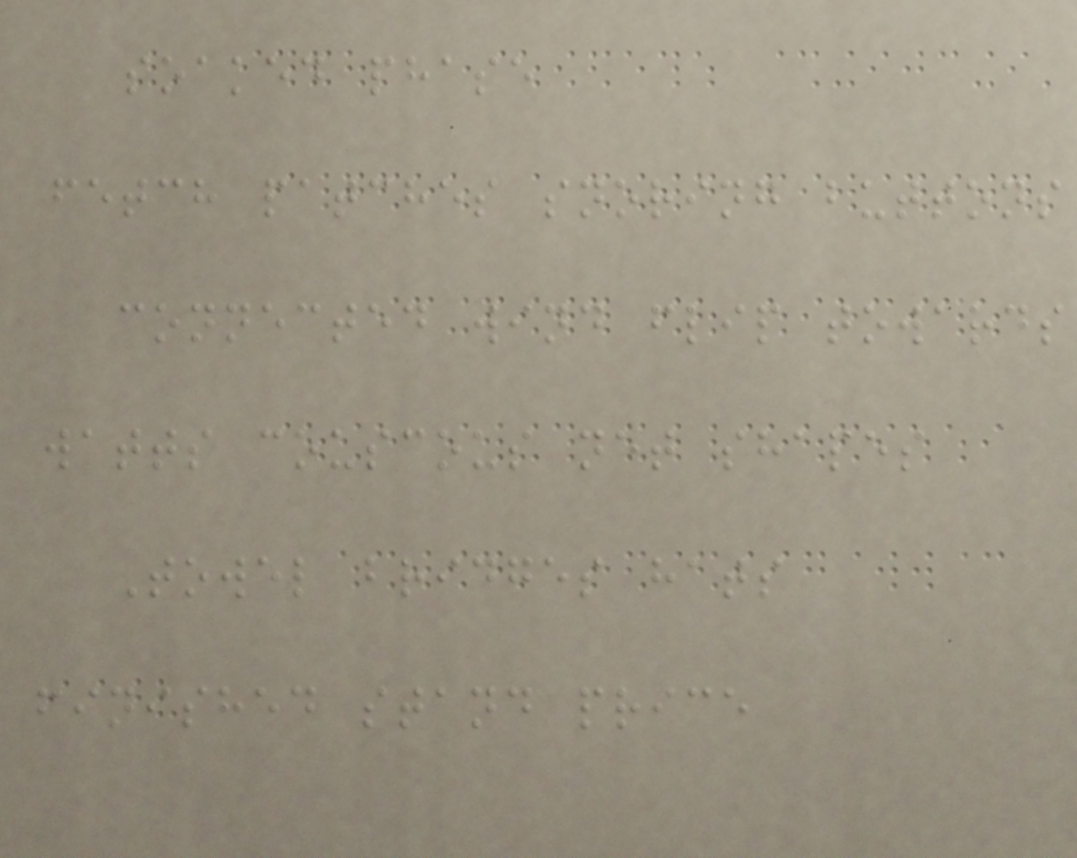soaked phase
fetch patches snoring buttons
connected wind flip towards
watts couscous net shapes
Towel bridges hats
finished stand price
